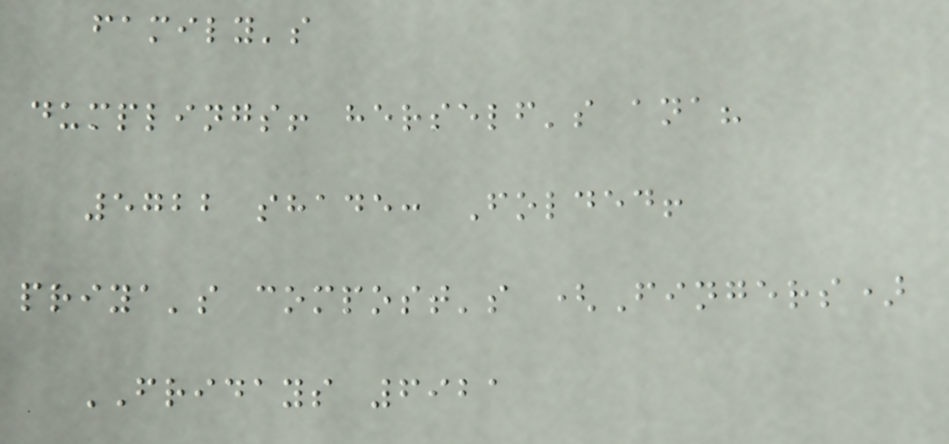family's
dumplings! herself's ana?
5722 shade: Folded!
priya's compost's (Fingers)
FRIDAYS 6921
